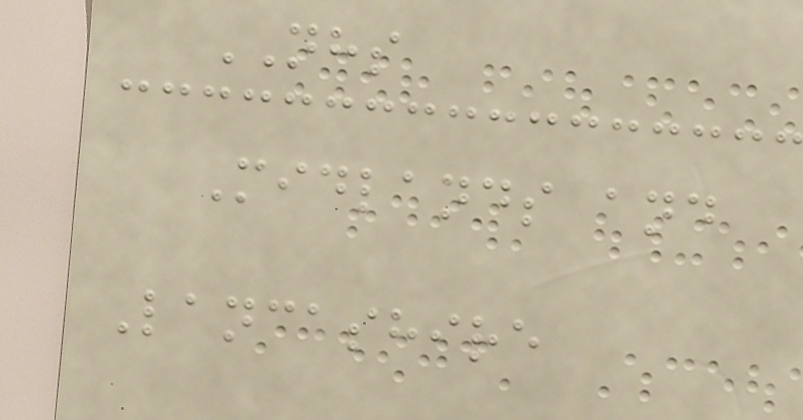NHS
Midlands and
Lancashire
